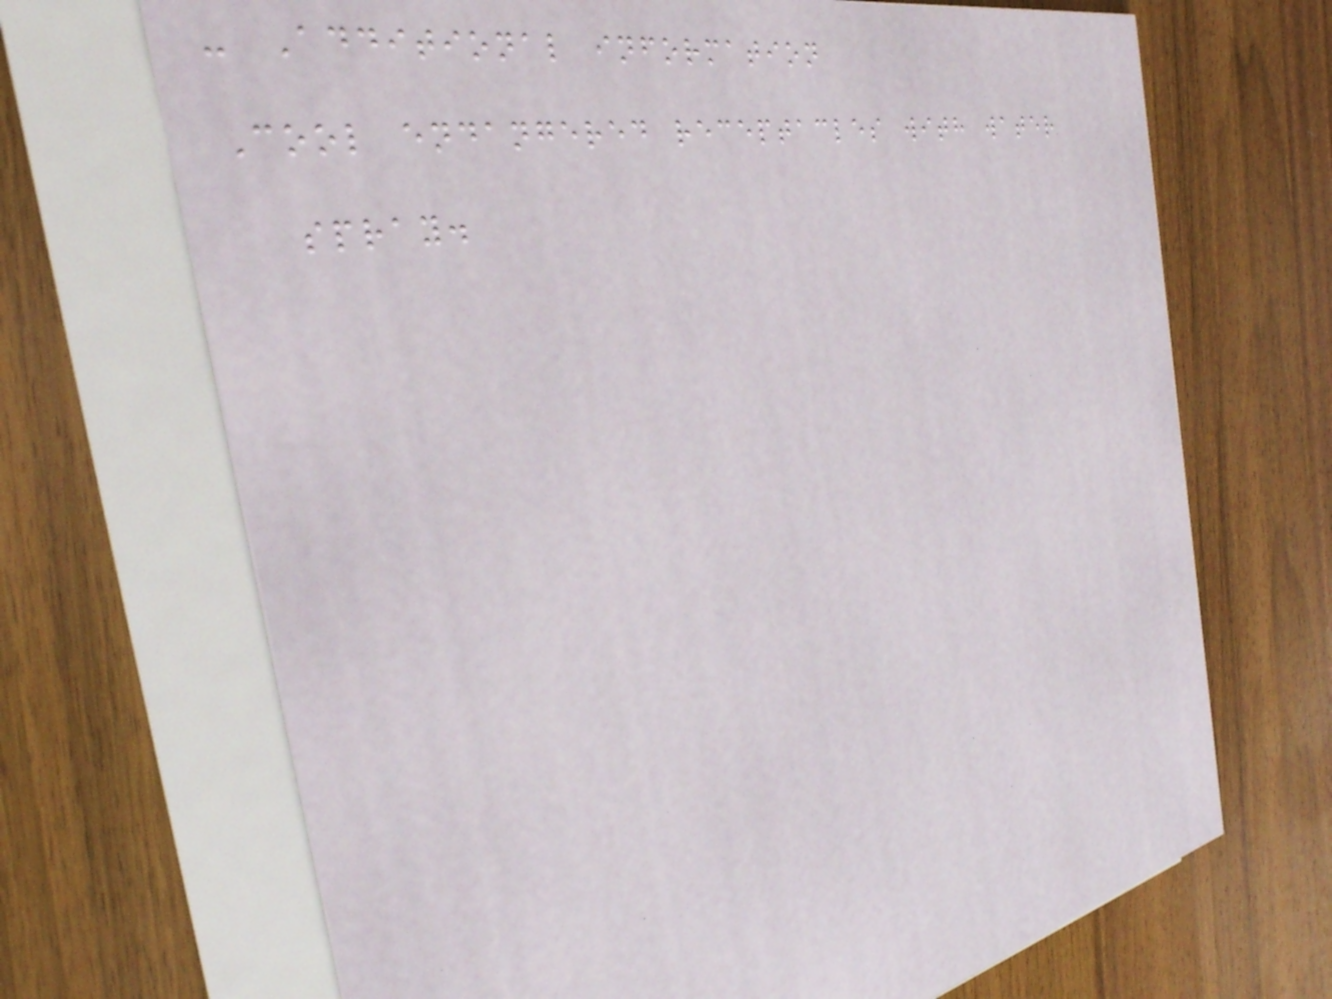- Additional information
Cool endangered receptacles with water
spray.
